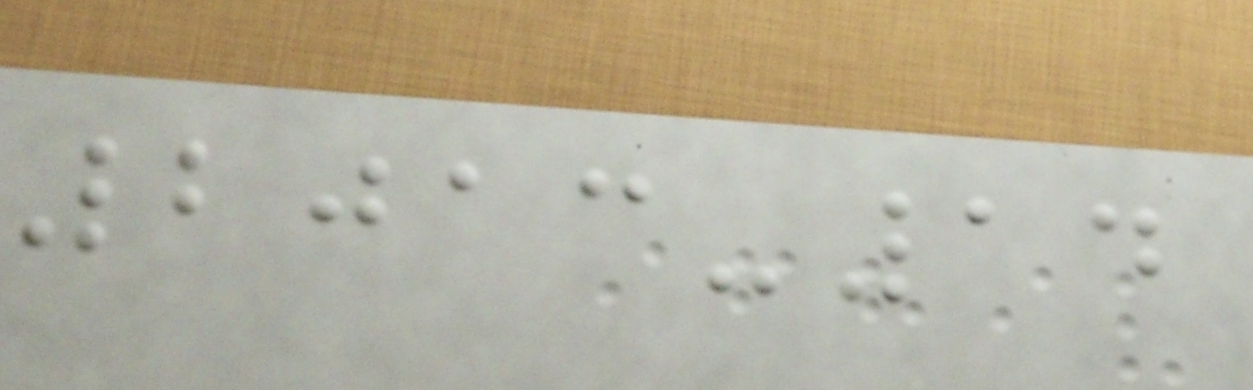2013-14
